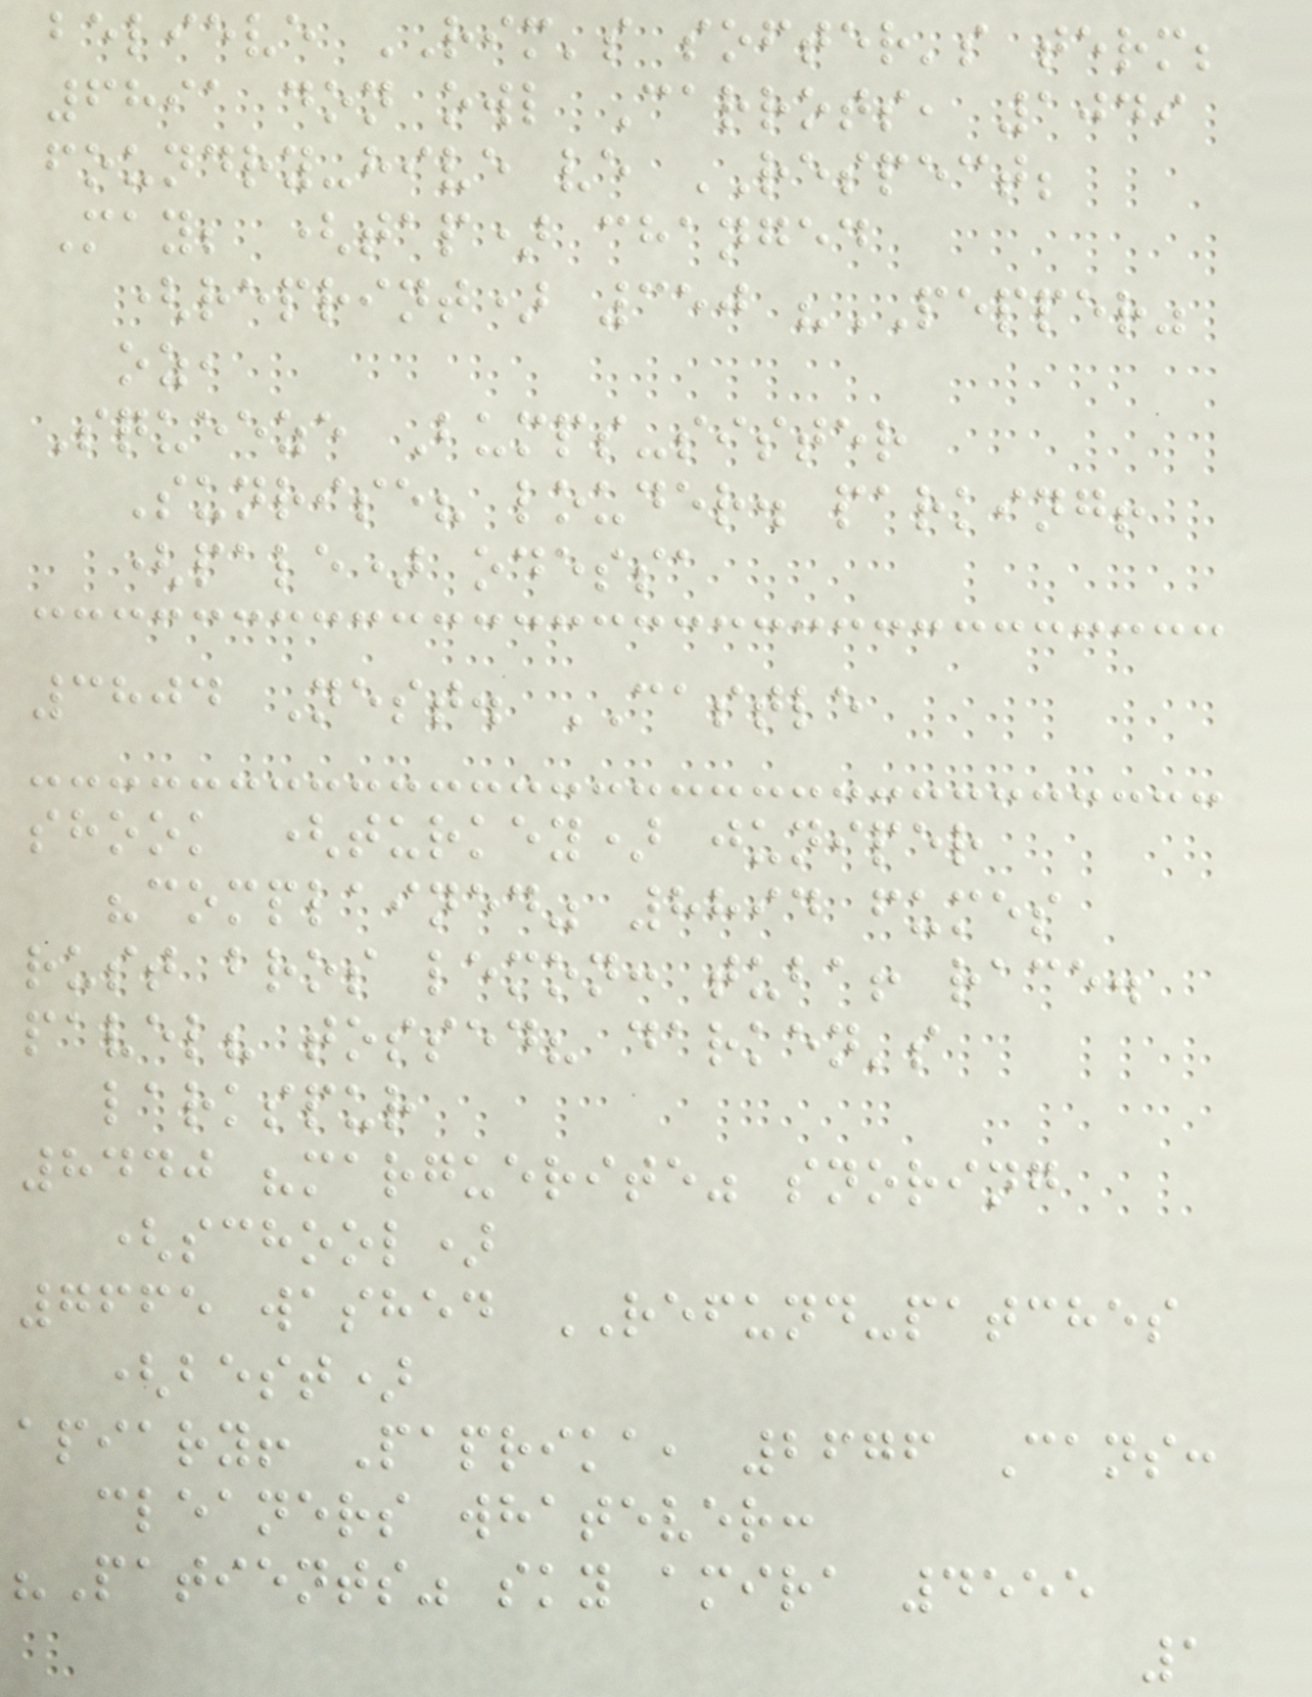believe RIM's softer's term;
6891 don owl Carrots, 1049
foundry-hive ve RESPECT;
May; (tap) changed
(reprint) 350 "PEPPER"
oz,
Squeeze Bumps-sister
Sunrise? louder. parking!
(pale) odessa
3804 Nest. CASTLE
shook (turkey) juniper
"complained" 8894 fumes
rust bros lemon: tuba! race.
pavel? tossed? darken's
larkspur
8440 "marguerite" snoring
(school)
7665 washed REFUND-patches
(best)
apiary! Paprika, 2676 Cans:
cleaners whatever:
"Patients" sky amira 4555
1
